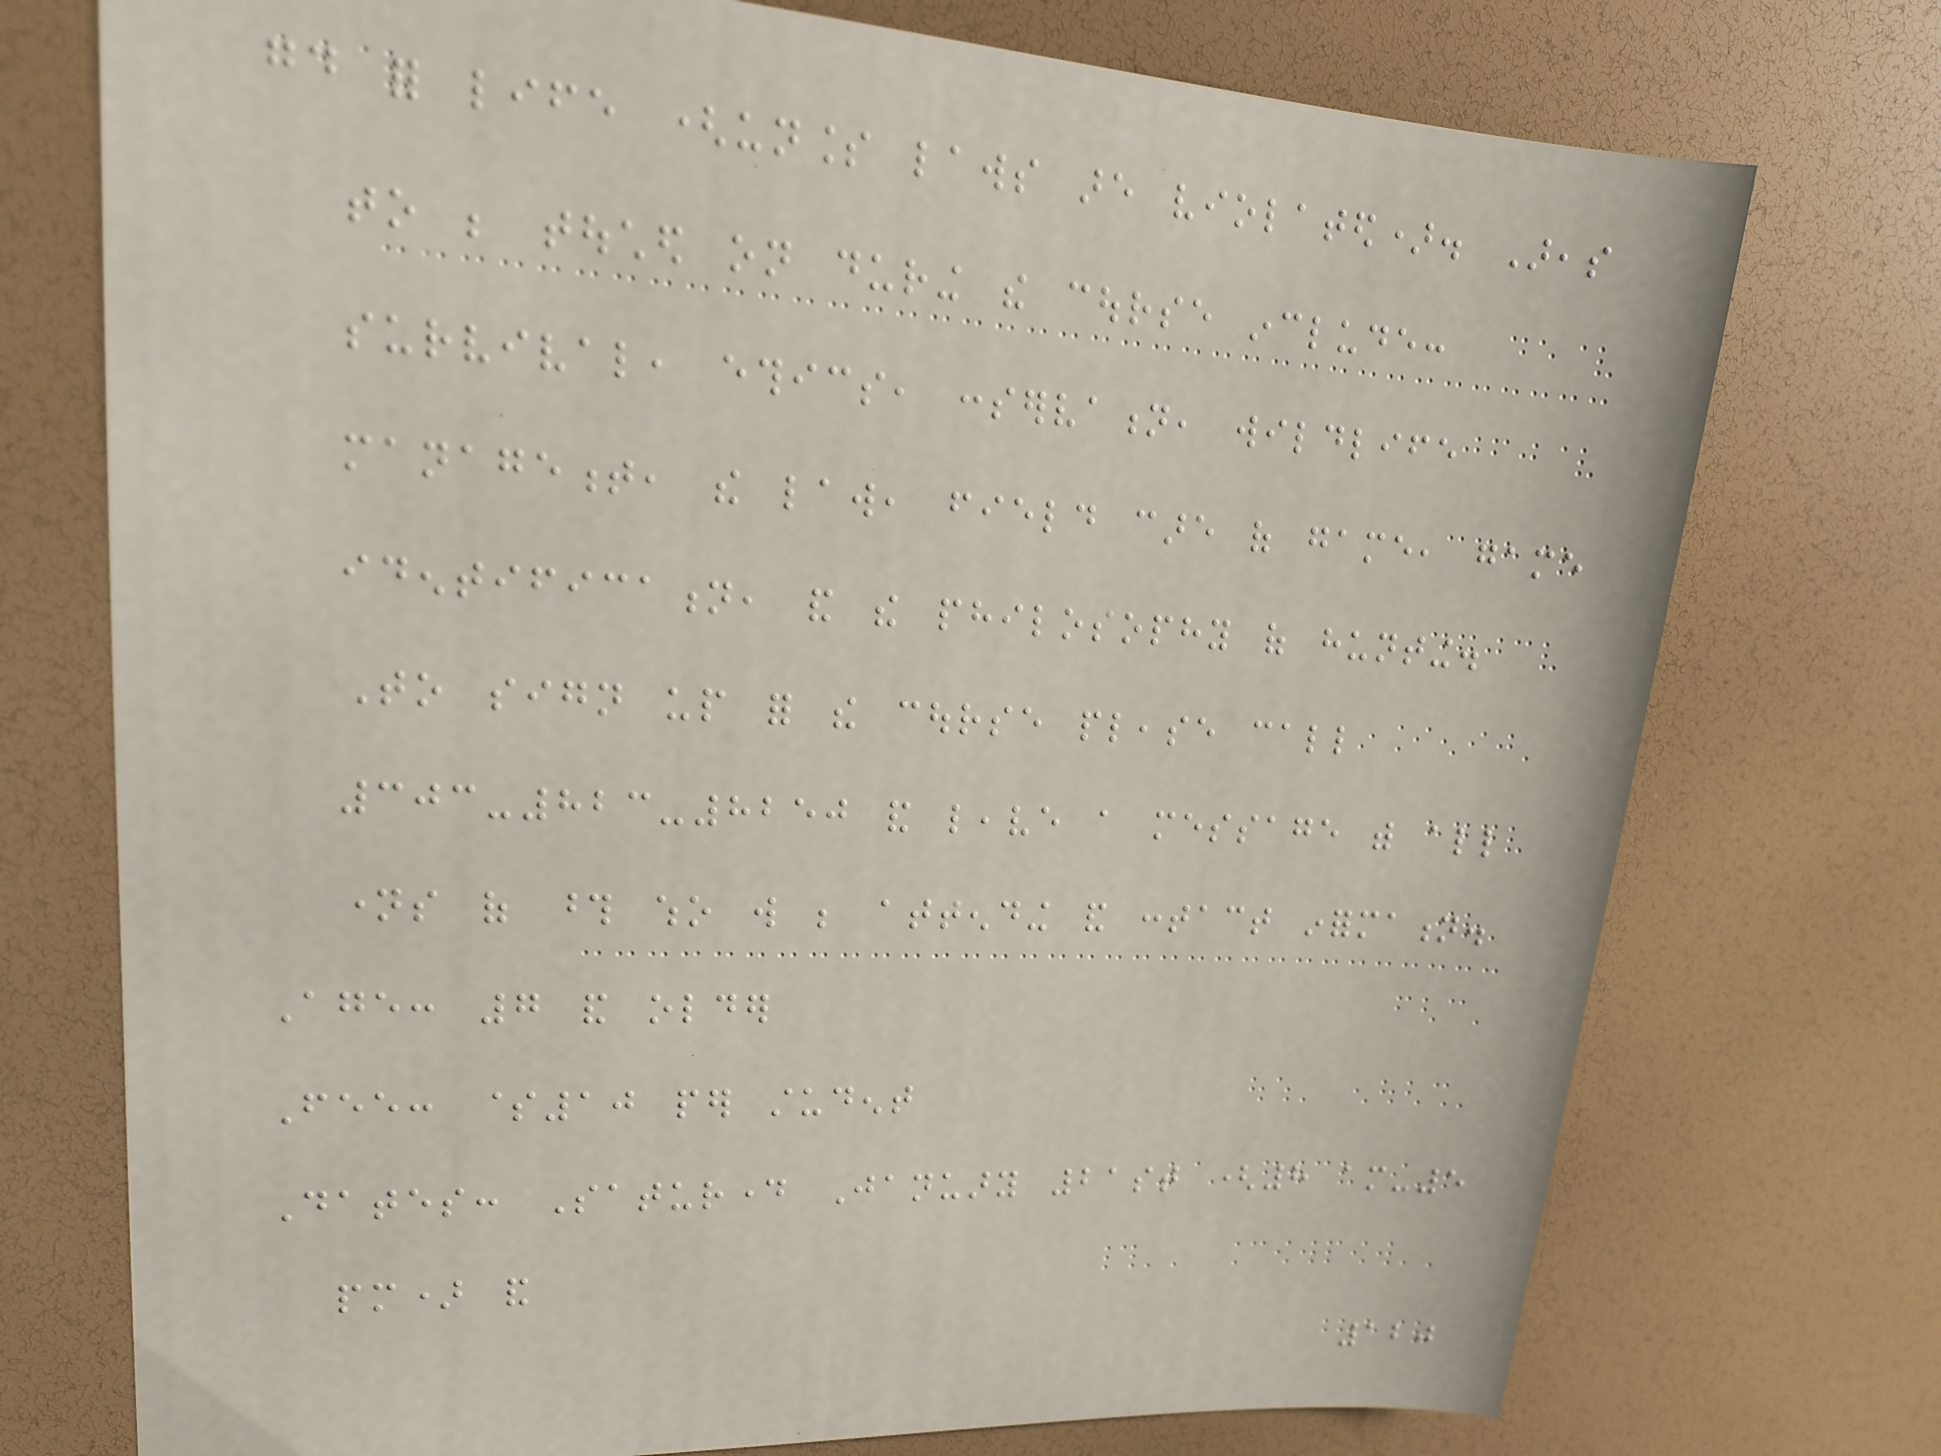good for life (unless laws are violated). Areas
to be touched on during the course include:
survival, ethics, conservation, wildlife
management, the law, field care of game, game
identification, and the philosophy of hunting.
To sign up for the course please call
303-823-8250 and leave a message with all
names of those who will be attending and contact information.
Age: 7 and older
Fee: $10 per student
Dates: Saturday January 21st (8 am-5
pm) and
120
